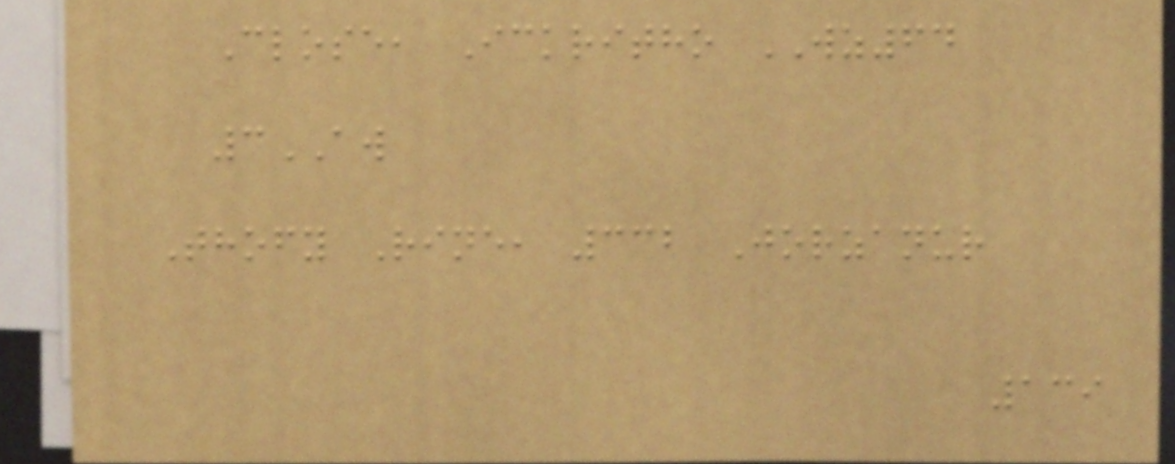Close, Ickritho WZ64
3AW
Thofy Rine, 332 Jorzanur
139
